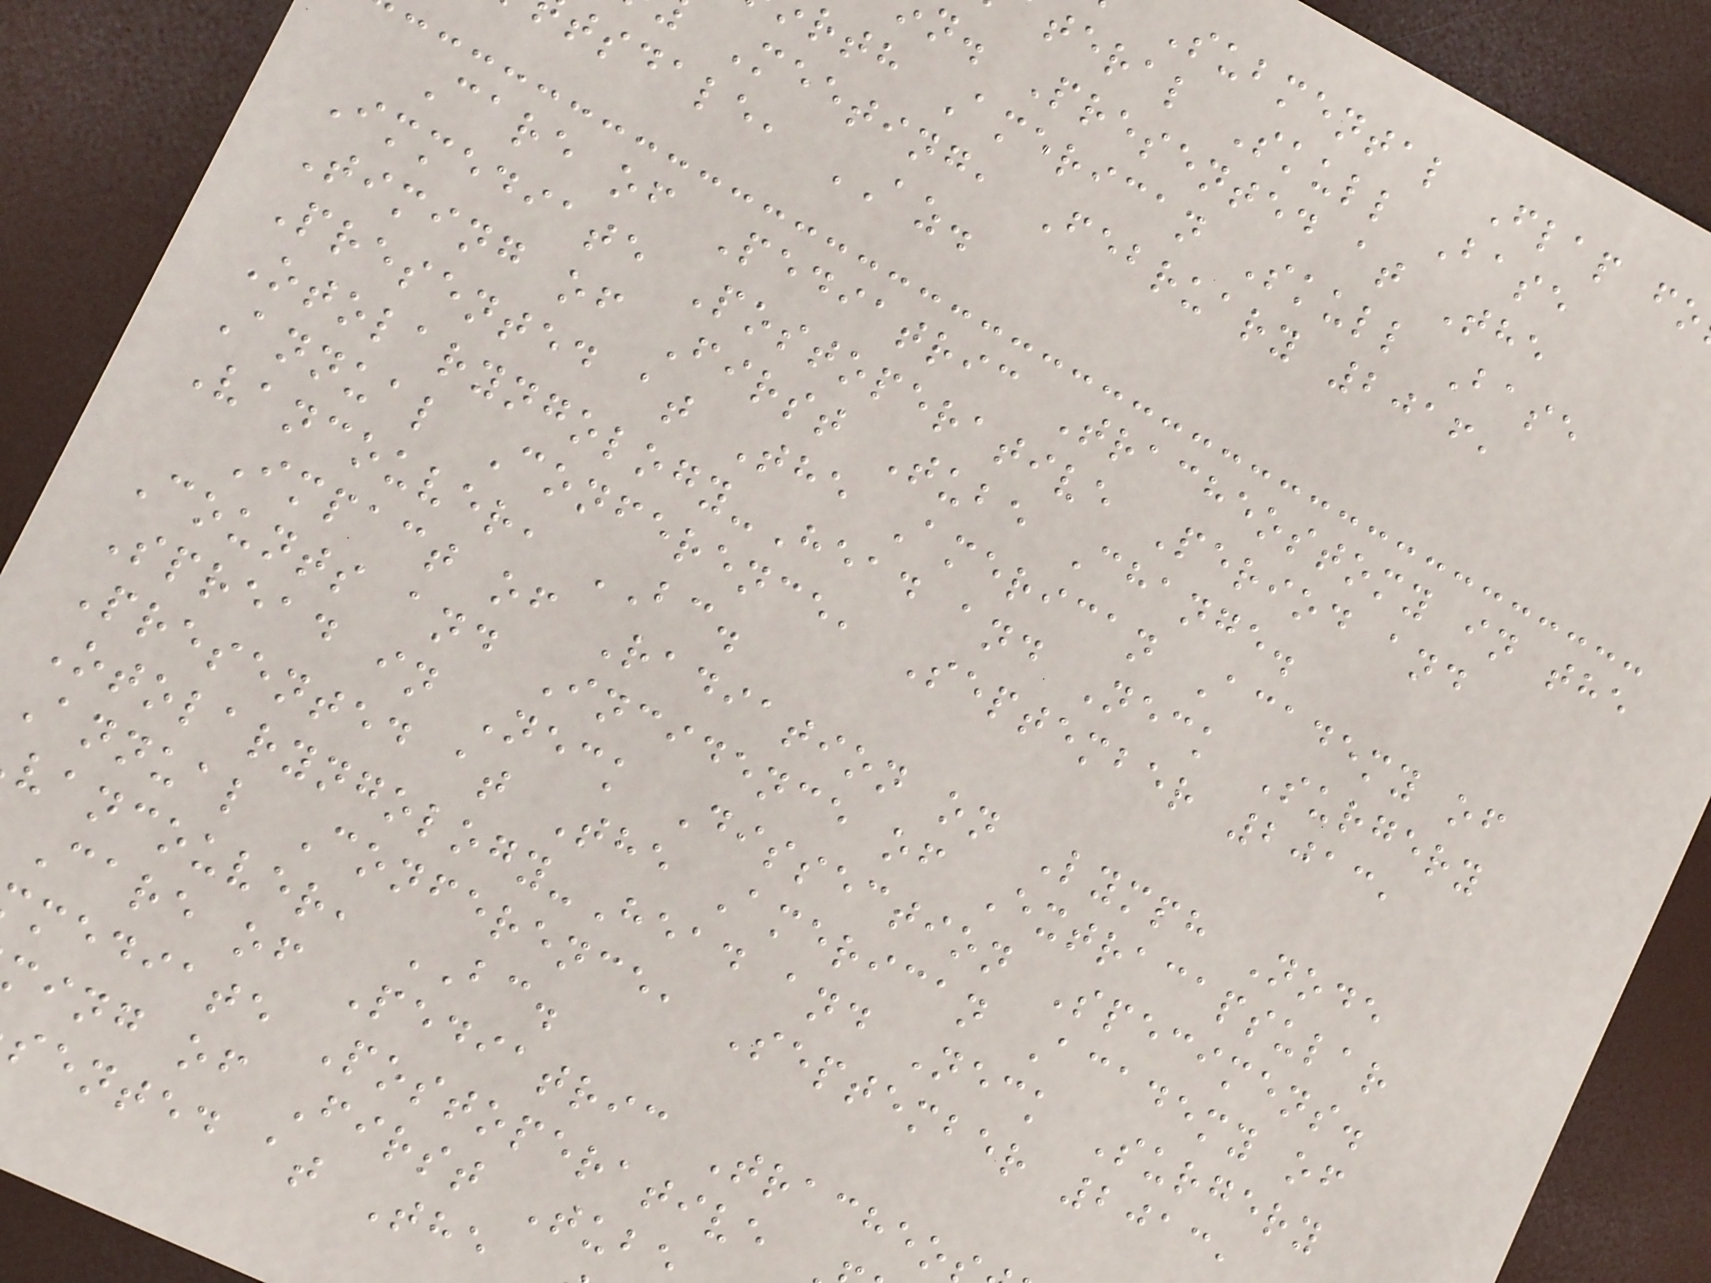Submental Flap fo
teral Skull Base
n. Presented at The
rth American Skull Base
Meeting, February 2016,
tsdale, AZ.
Care of Pediatric Tracheostomy in the
Immediate Postoperative Period and
Timing of First Tube Change.
Presented at The American Academy of
Otolaryngology-Head and Neck Surgery
Annual Conference, September 2013,
Vancouver, BC.
Impact of Radiation on Lymph Node
Counts and Incidence of Extracapsular
Spread in Neck Dissection Specimens.
Presented at The American Academy of
Otolaryngology-Head and Neck Surgery
Annual Conference, September 2013,
vancouver, BC.
Care of Pediatric Tracheo
mediate Postoperative
ing of First Tub
sented at The
